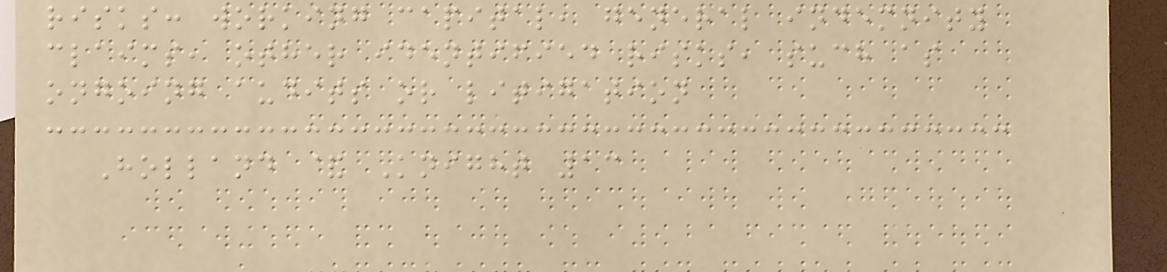risks: working capital, general indemnity
claims, other identified risks, such as
ongoing audits or litigation
Holland & Knight 13
